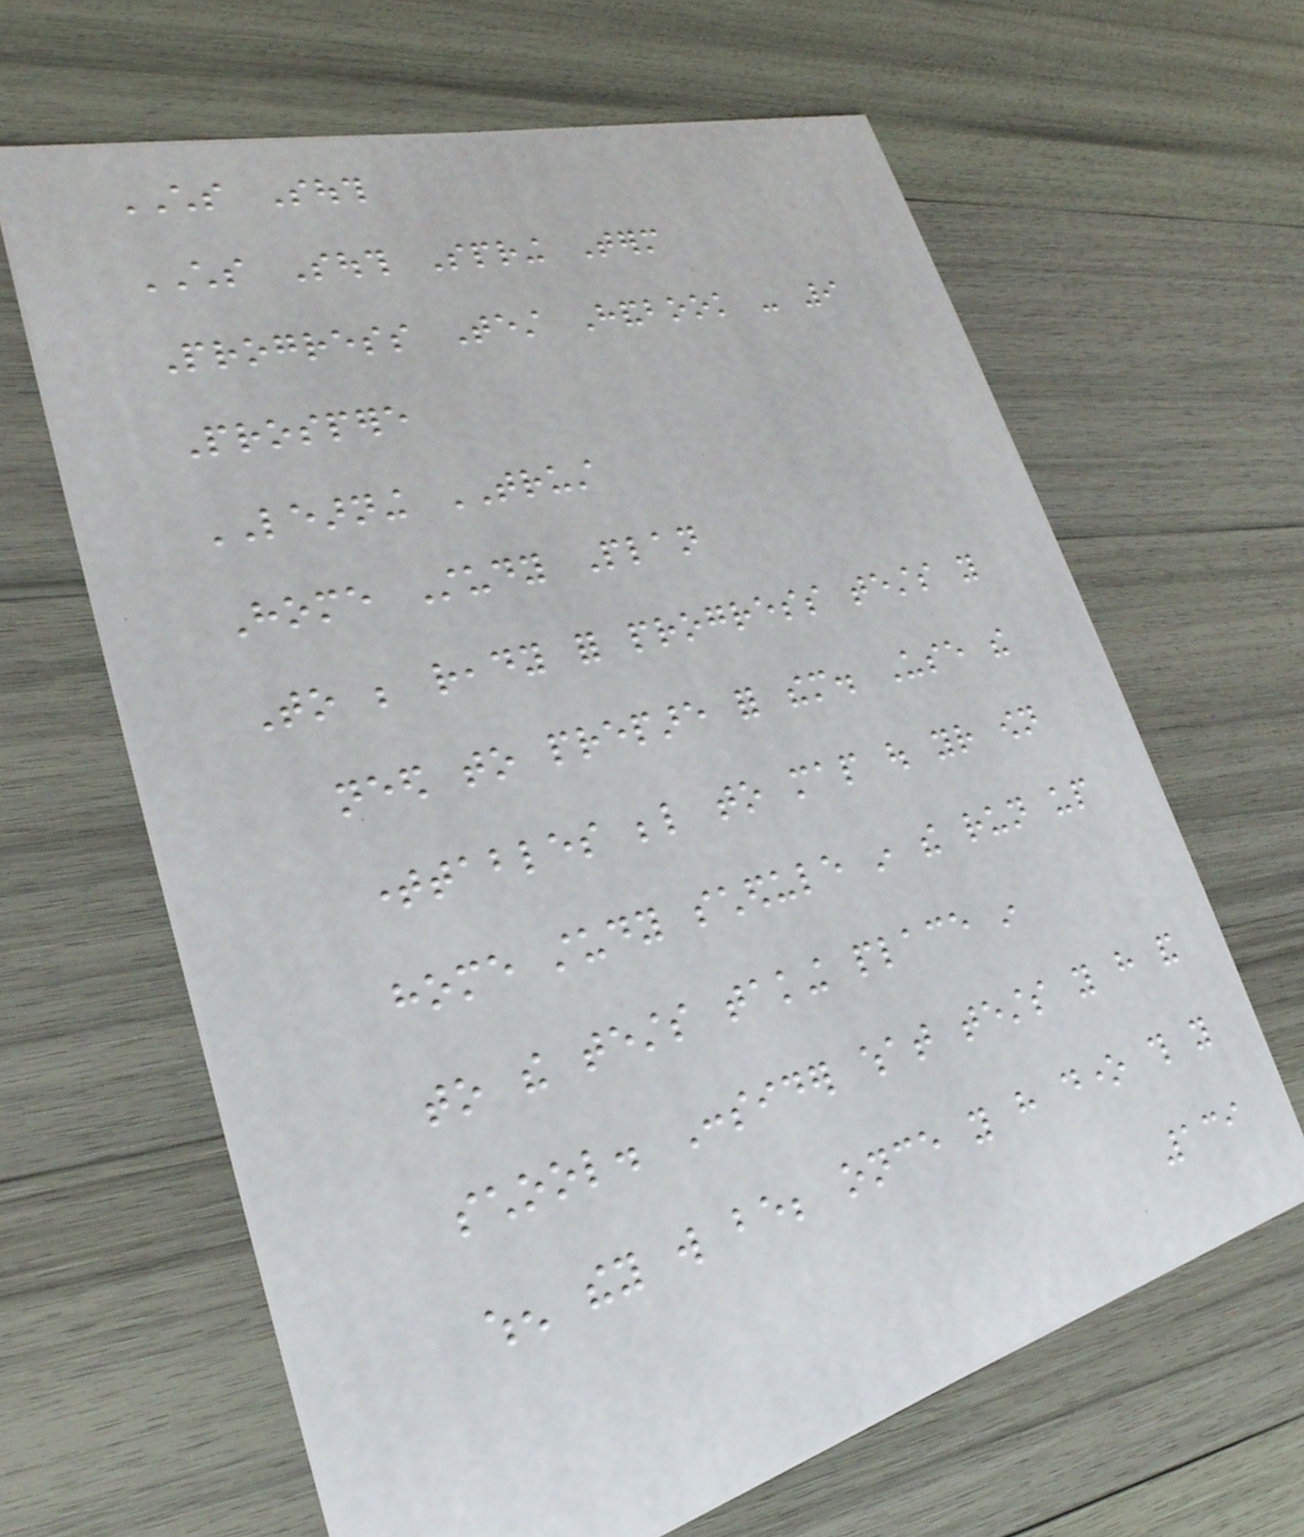CHS South
CHS South Spring Term
Progress Test Handbook - 9
Prospere
LEARNING TRUST
Home Study Plan
To be ready for progress tests you
need to prepare for them. Use the
timetables below to map out your own
home study schedule in the run up
to the tests taking place in
school. Consider what tests you have and
when they will be; once you have done this you
139
